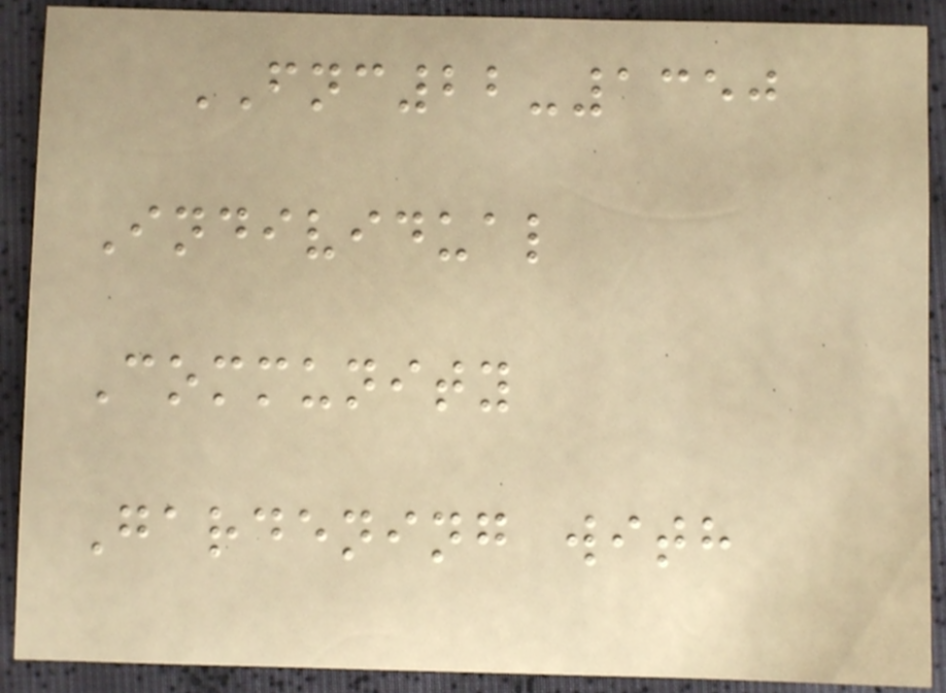FNC22-1350
Individual
Community
Gardening with
